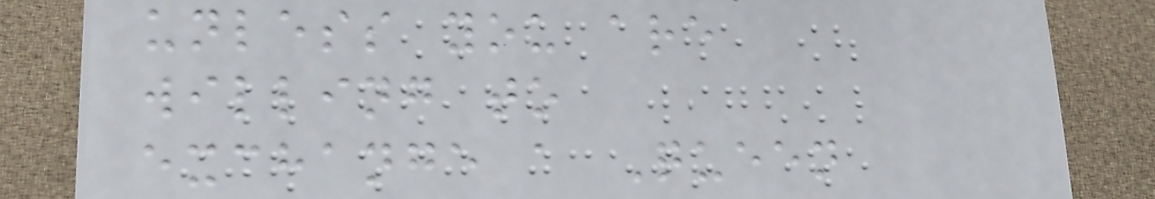unless you are
willing to
exchange a Queen
